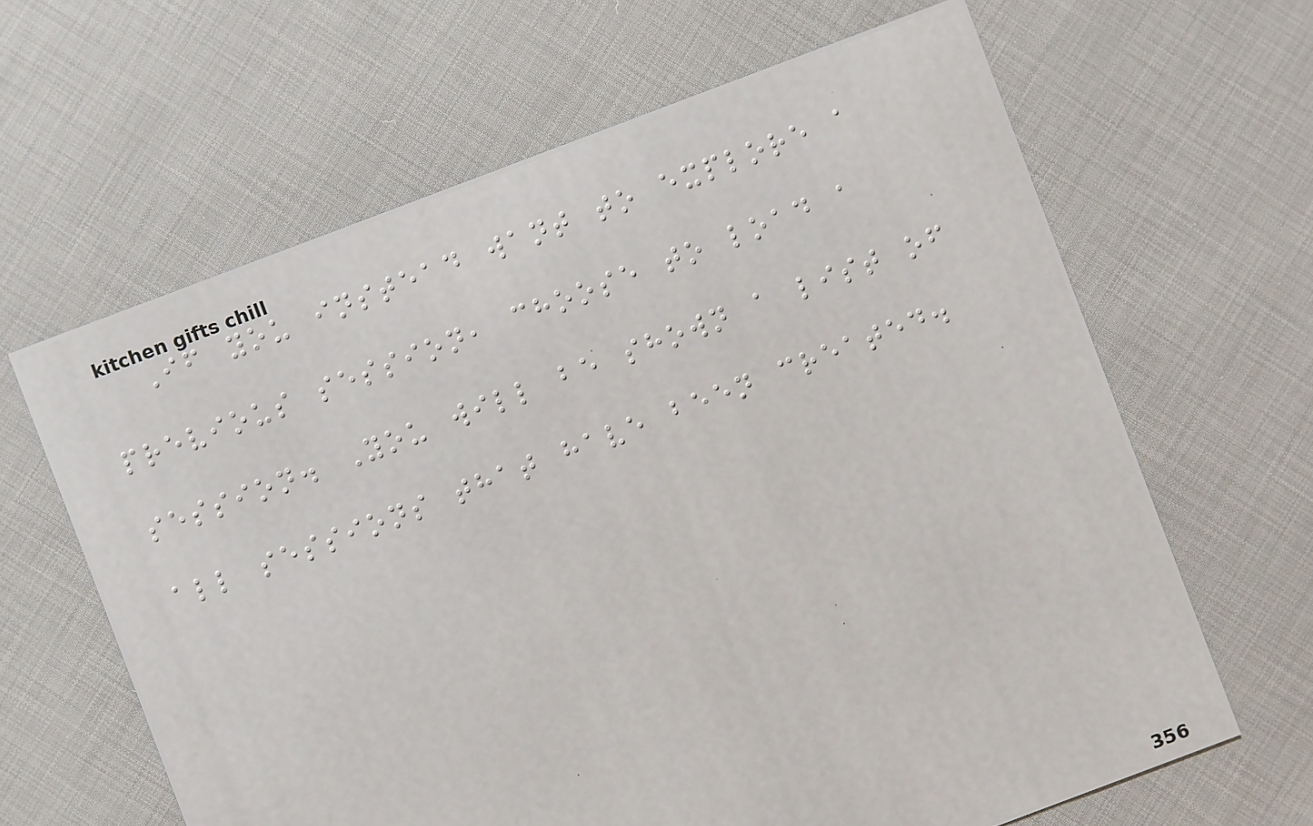If you instead want to explore a
previous session, choose to load a
session. You will be shown a list of
all sessions that have been created.
